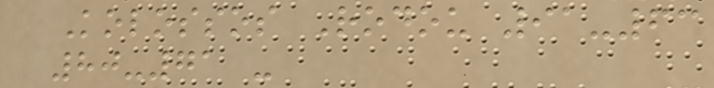Kolossos Rodou 91-63
80-71 -
